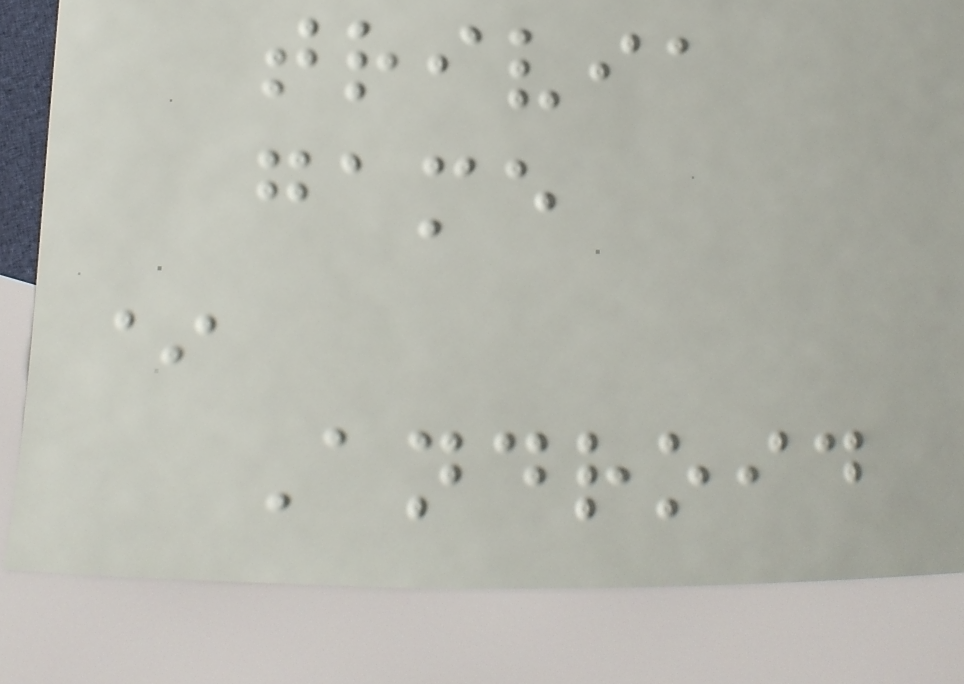trivia
game
*
Android
